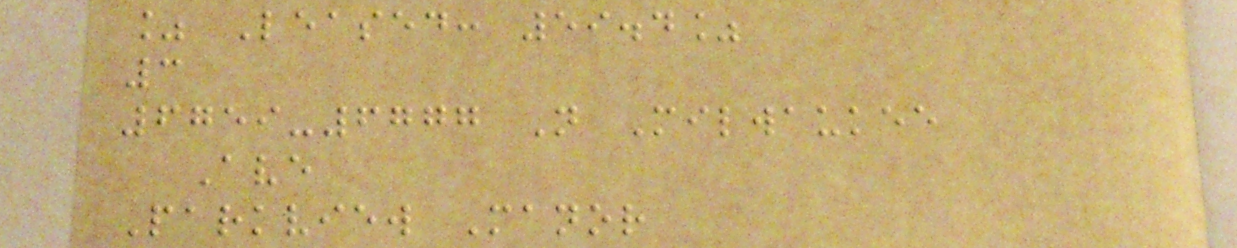% Leased: 59.4%
3
6759-6777 N Milwaukee
Ave
Parkview Manor
